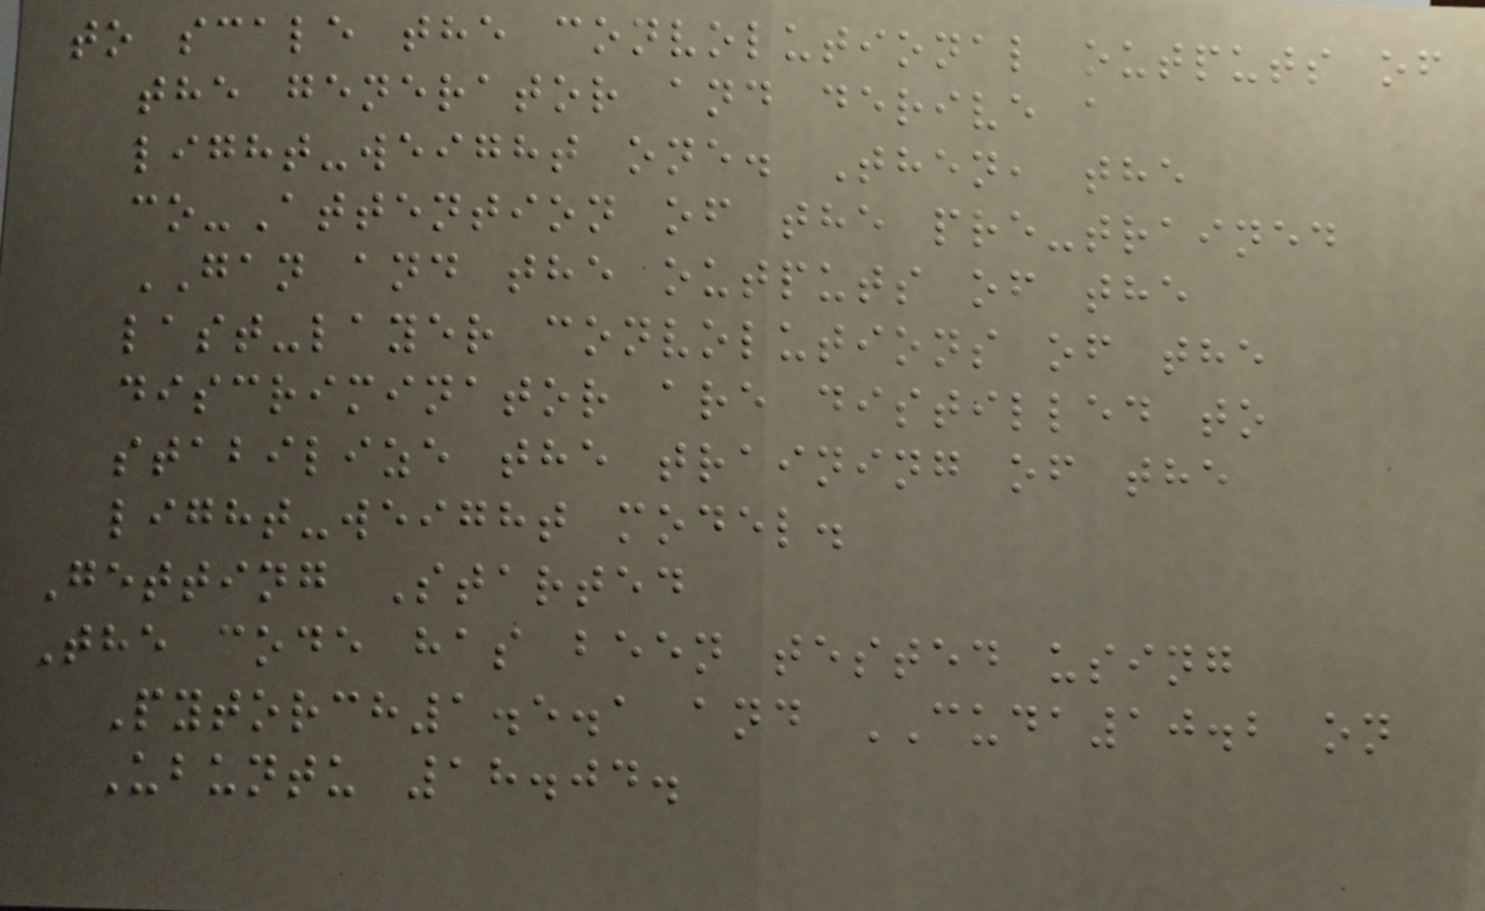to scale the convolutional outputs of
the generator and derive a
light-weight one. Then, the
co-Attention of the pre-trained
GAN and the outputs of the
last-layer convolutions of the
discriminator are distilled to
stabilize the training of the
light-weight model.
Getting Started
The code has been tested using
Pytorch1.5.1 and CUDA10.2 on
Ubuntu 18.04.
